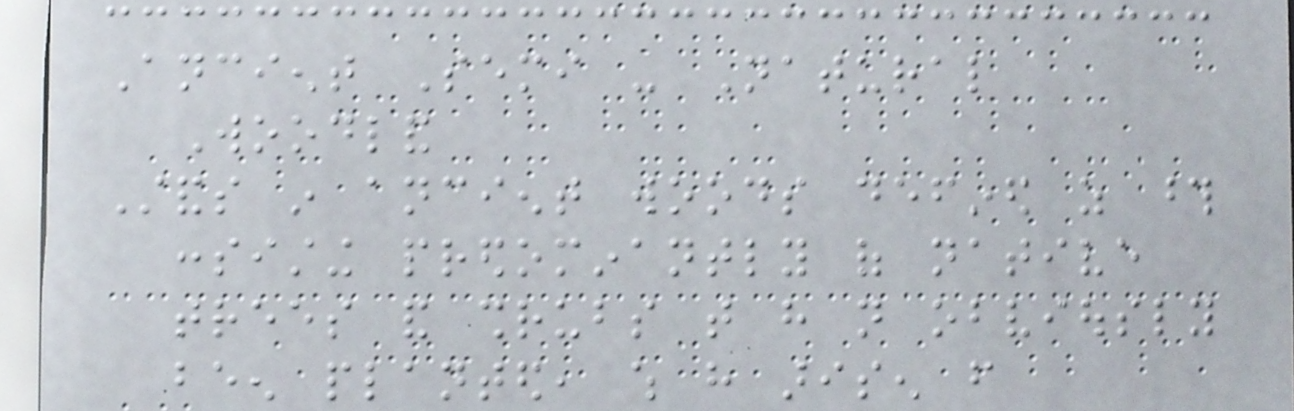Ancient Semi - Natural
Woodland
Stands in ancient woods defined as those
consisting predominantly of native
trees and shrubs that have not obviously
been planted, which have arisen from
